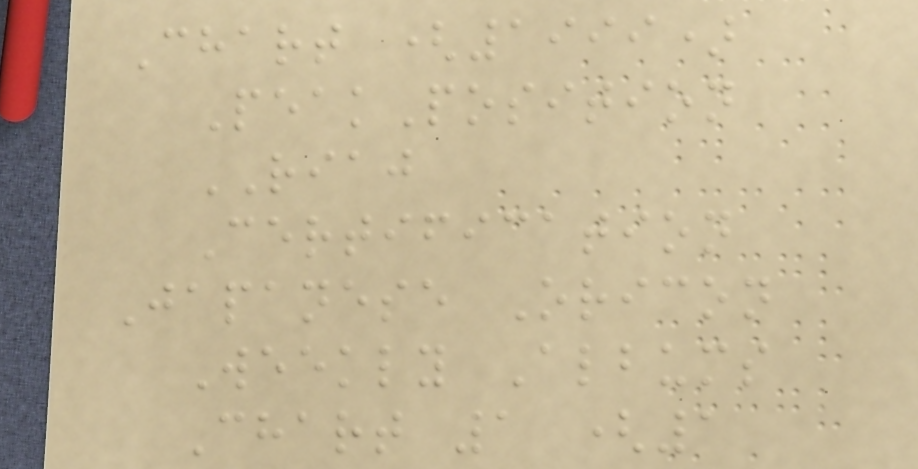Chart (1999)
PeakPosition
RIAJ
Certification
Japanese Oricon
Weekly Albums
Chart 1 (1
